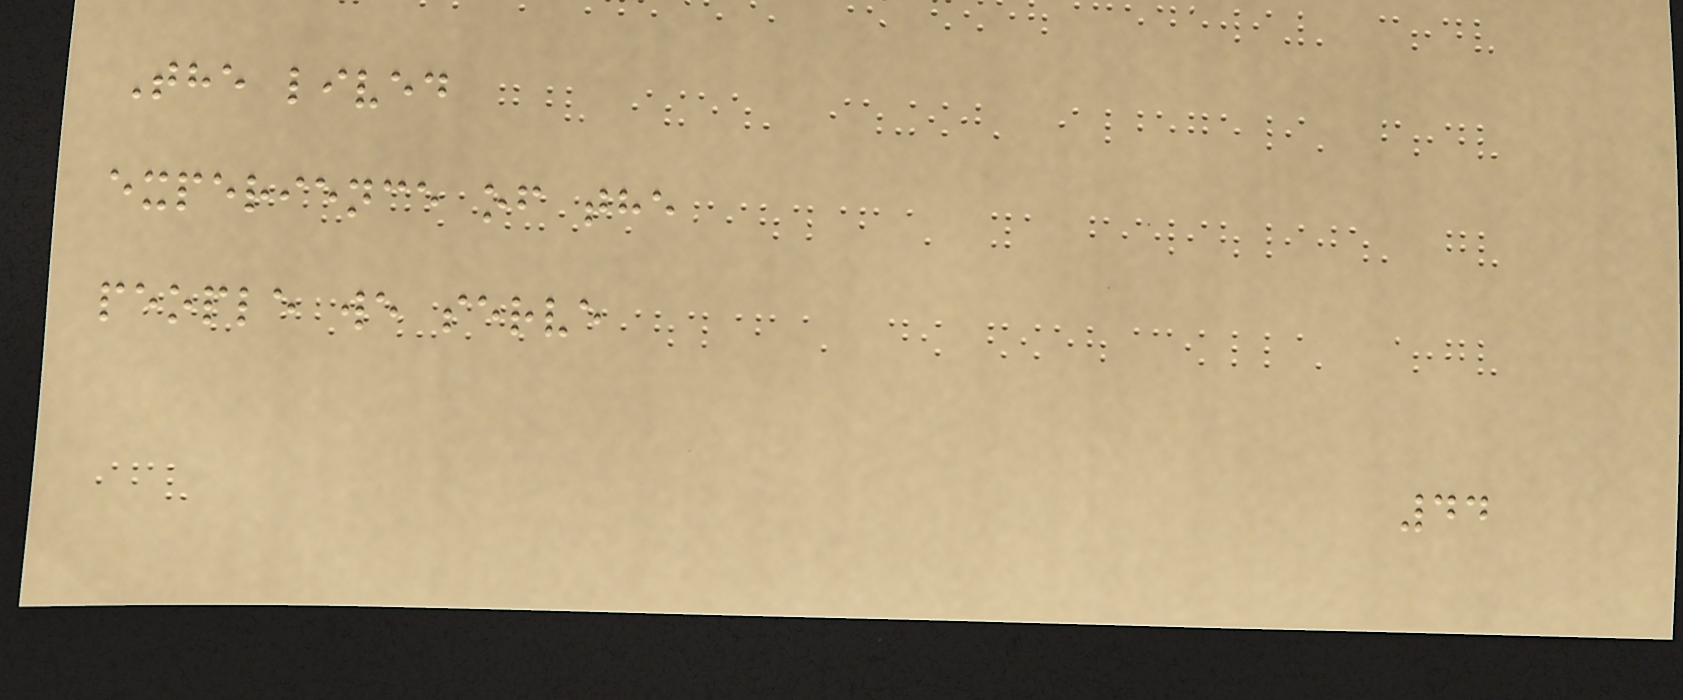The lived
experience of the
people we serve
44
